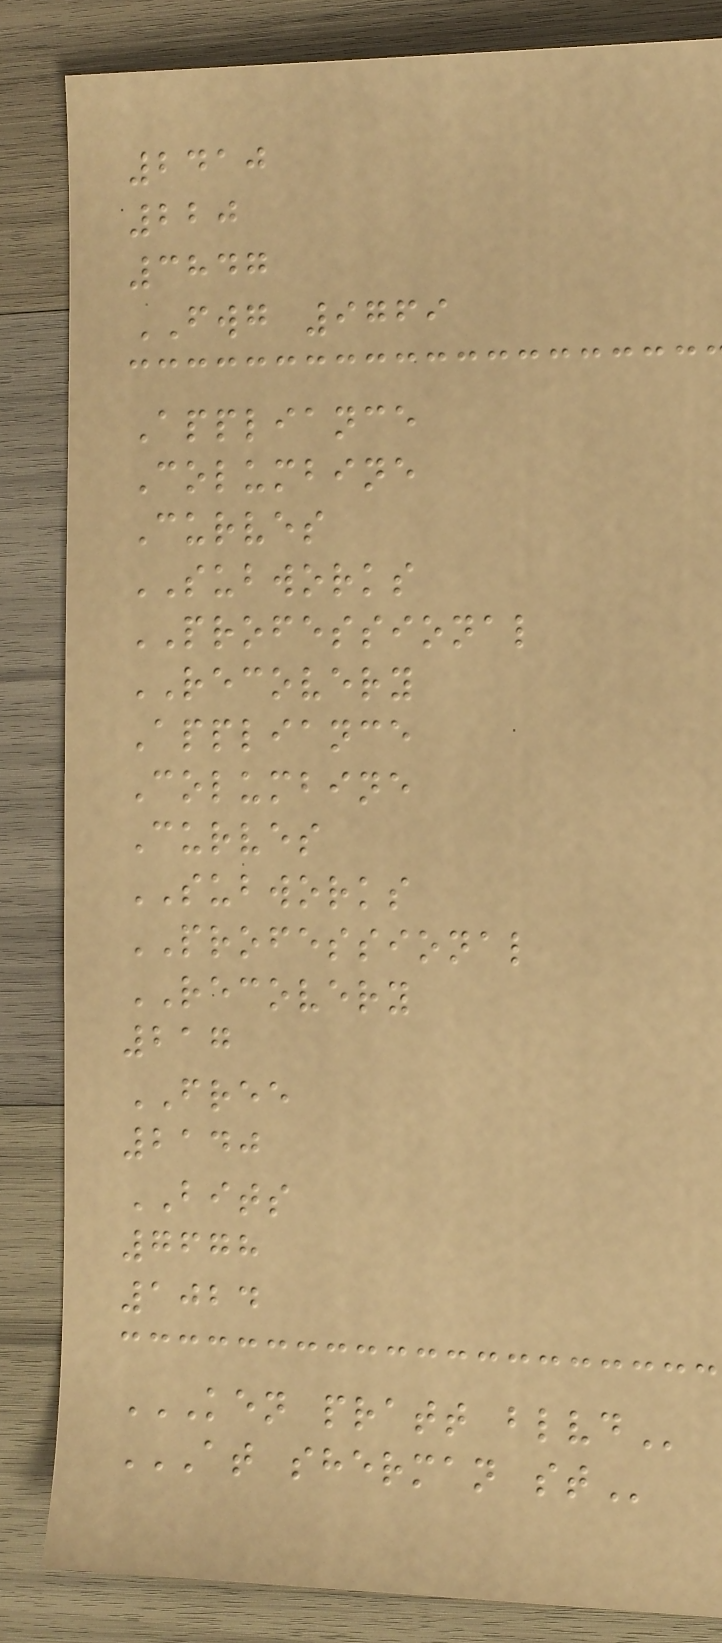2410
220
3847
FWG 9769
Appliance
Columbine
Curves
SUBWORKS
PROFESSIONAL
RECOVERY
Appliance
Columbine
Curves
SUBWORKS
PROFESSIONAL
RECOVERY
217
FREE
2140
BITS
7678
1024
KEN PRATT BLVD
AT SHERMAN ST
